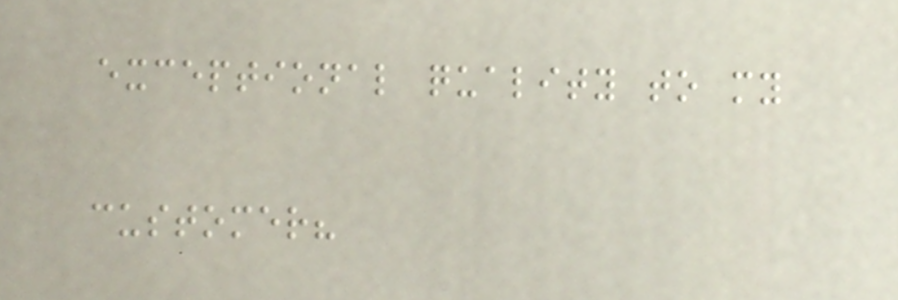exceptional quality to my
customer?
